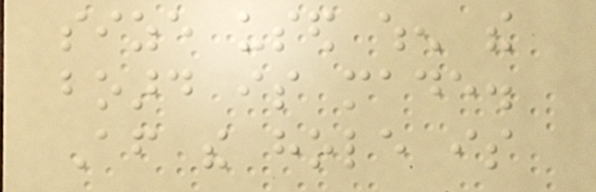size used when the
board is made.
After the hole is
